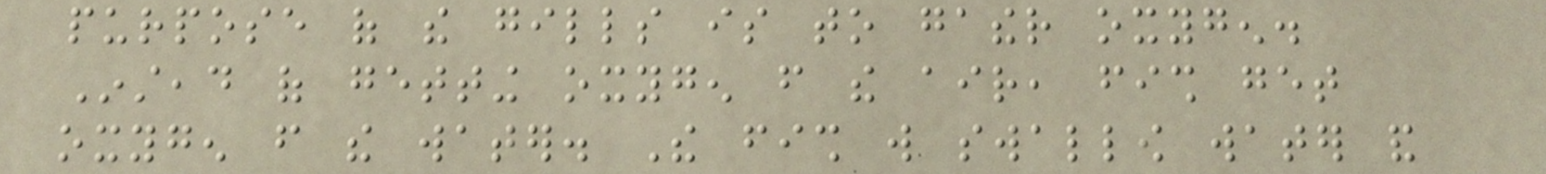purpose of the gills is to gather oxygen.
Instead of getting oxygen from the air, fish get
oxygen from the water. The fish will swallow water and
